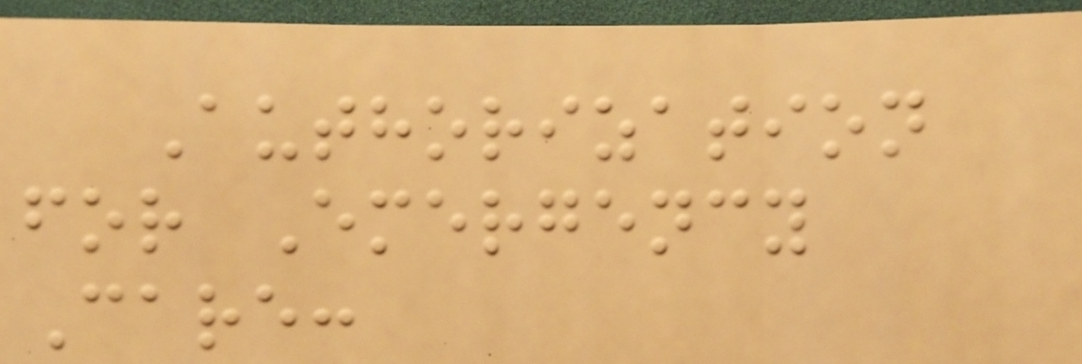Authorization
for Emergency
Care:
